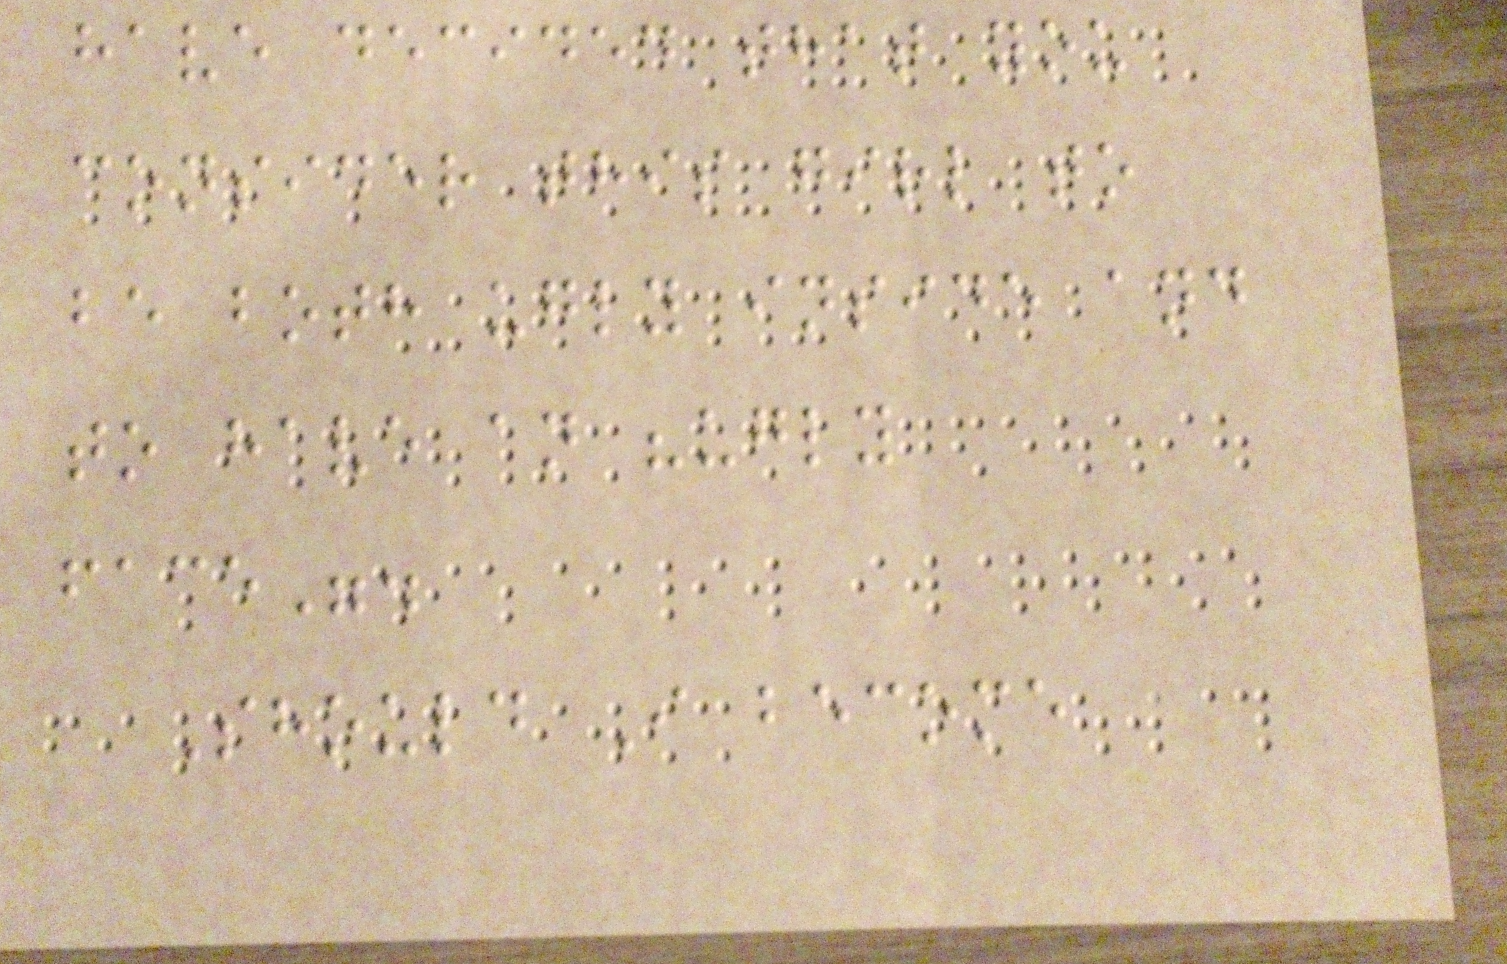have decided that you
consider this girl to
be both ugly inside and
to have an "ugly
face".
Should I become
